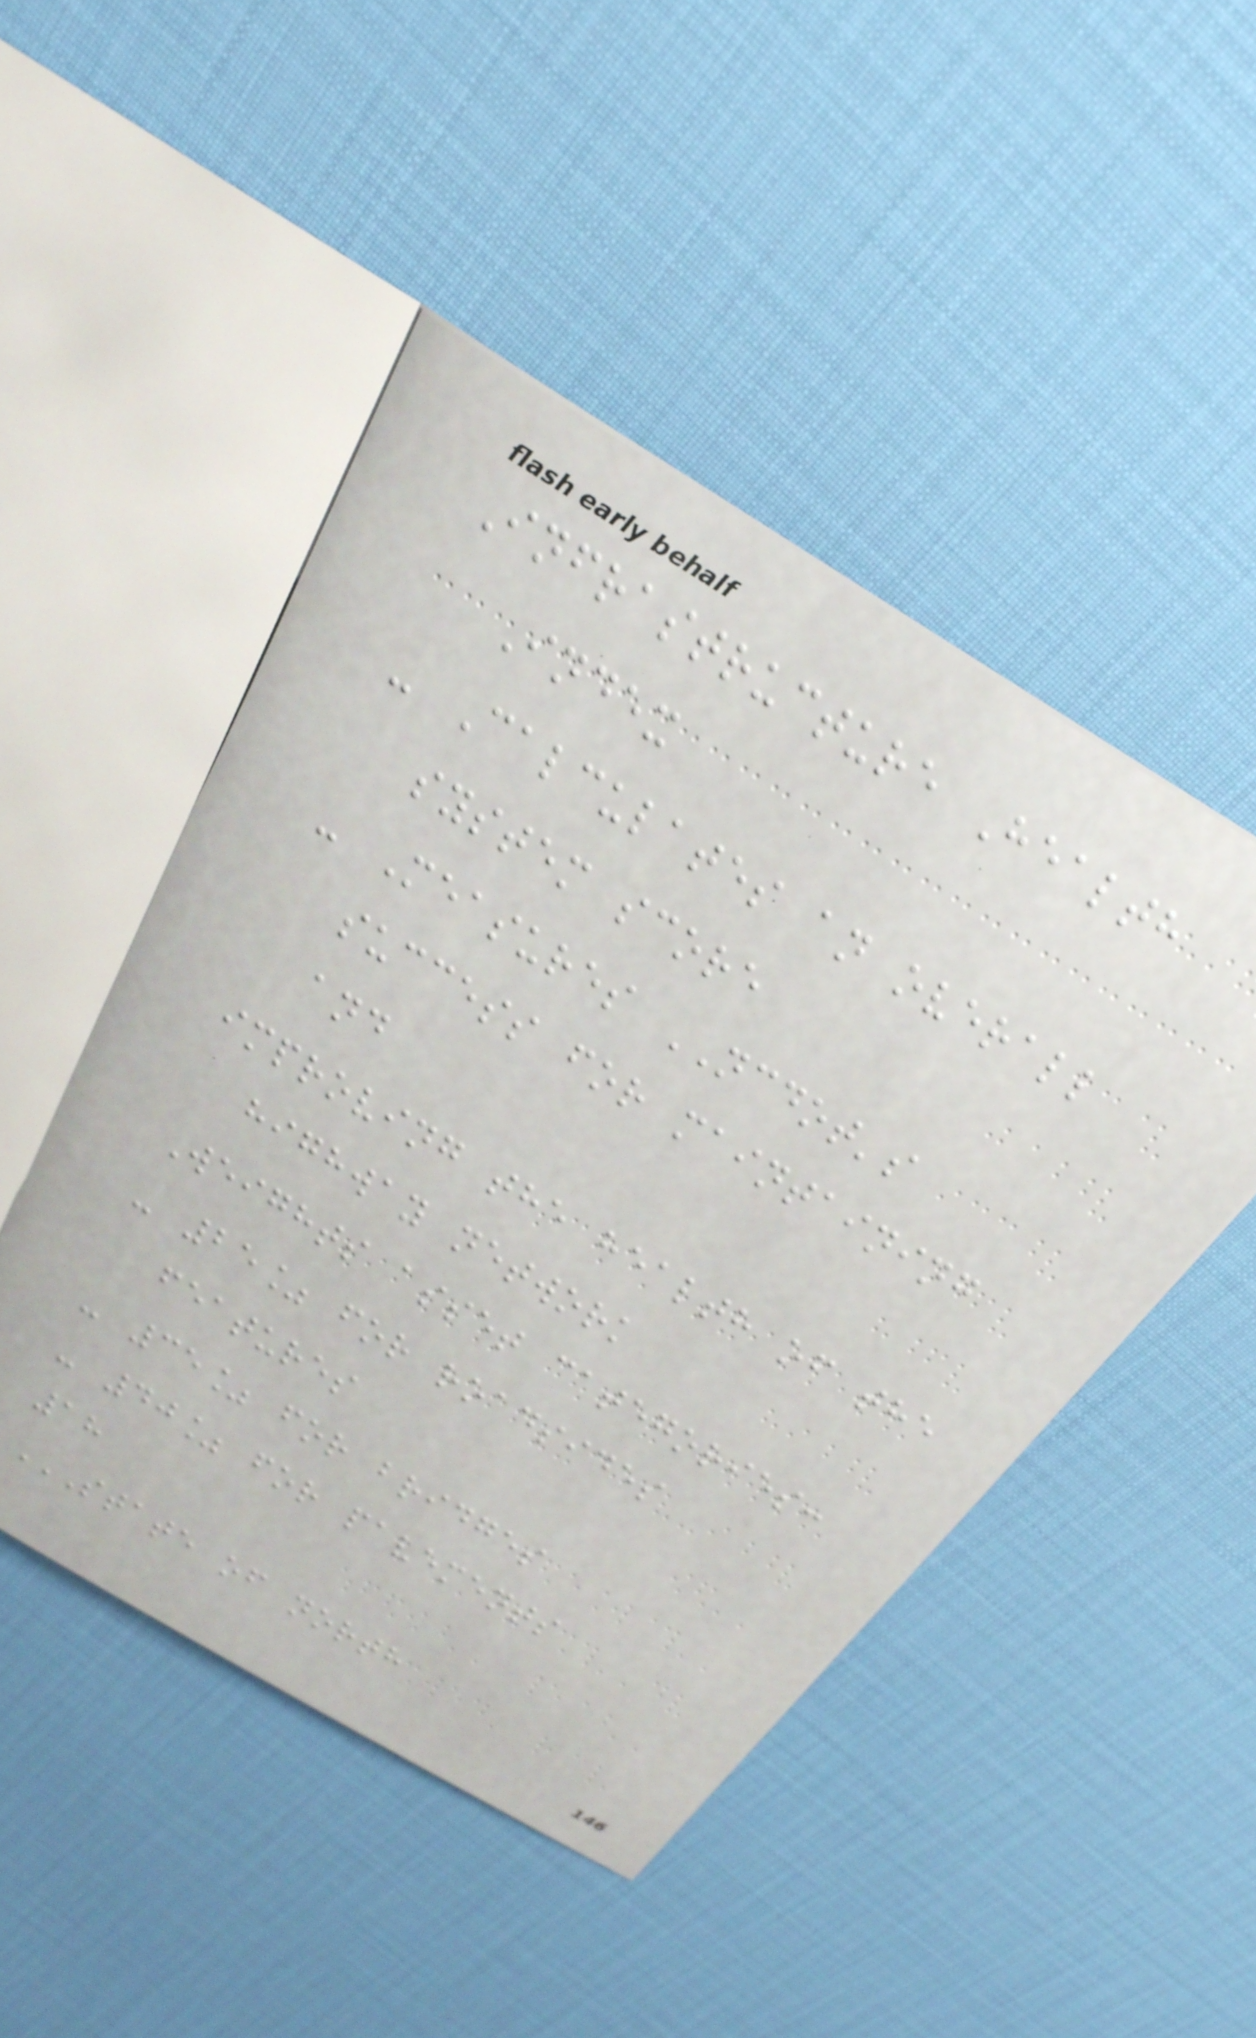Infrastructure Health
Index
- Calculates an overall
system score
- Measures NCDOT's
success for maintaining
and
improving the health of the
highway network
Weights asset categories:
- 25% for roadsides
features
- 35% for bridges
- 40% for pavements
18
STATE OF NORTH
